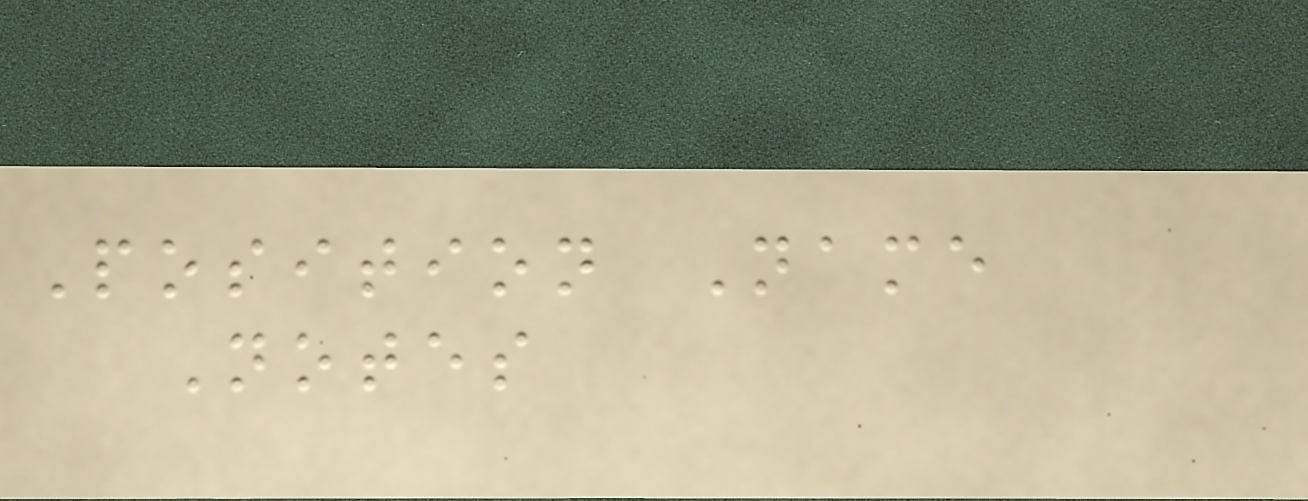Position Name
Notes
